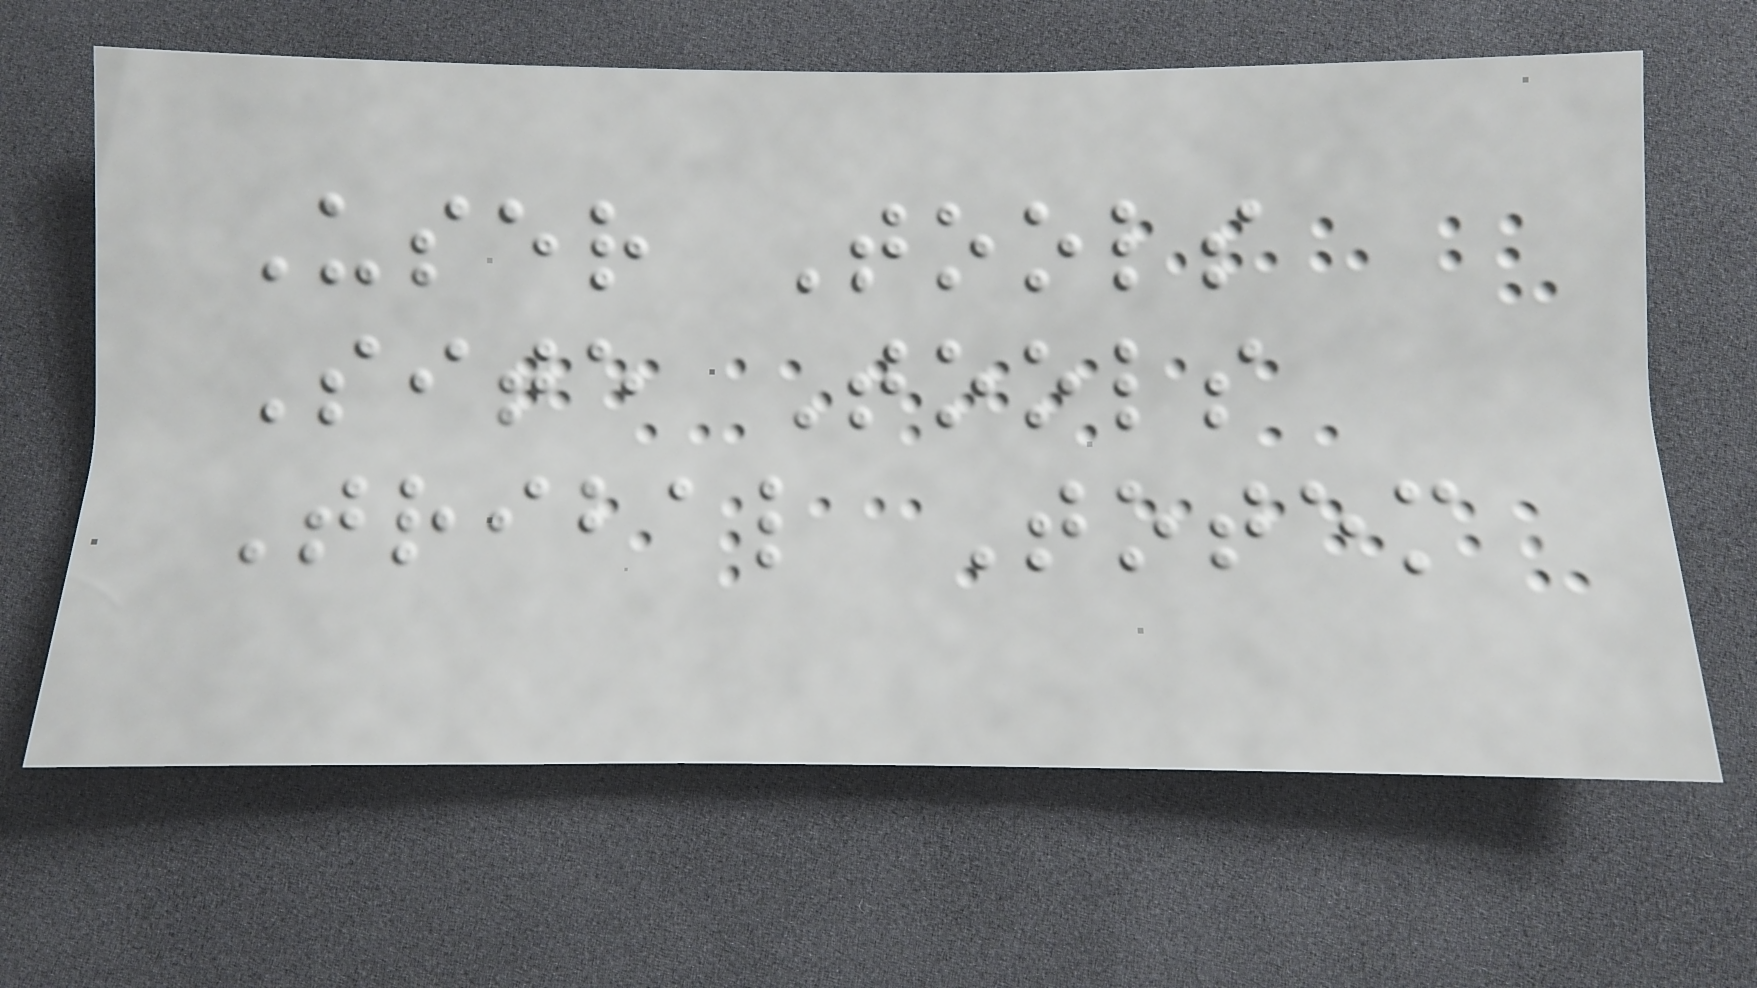User Tools
Site Tools
Tribal Totem
